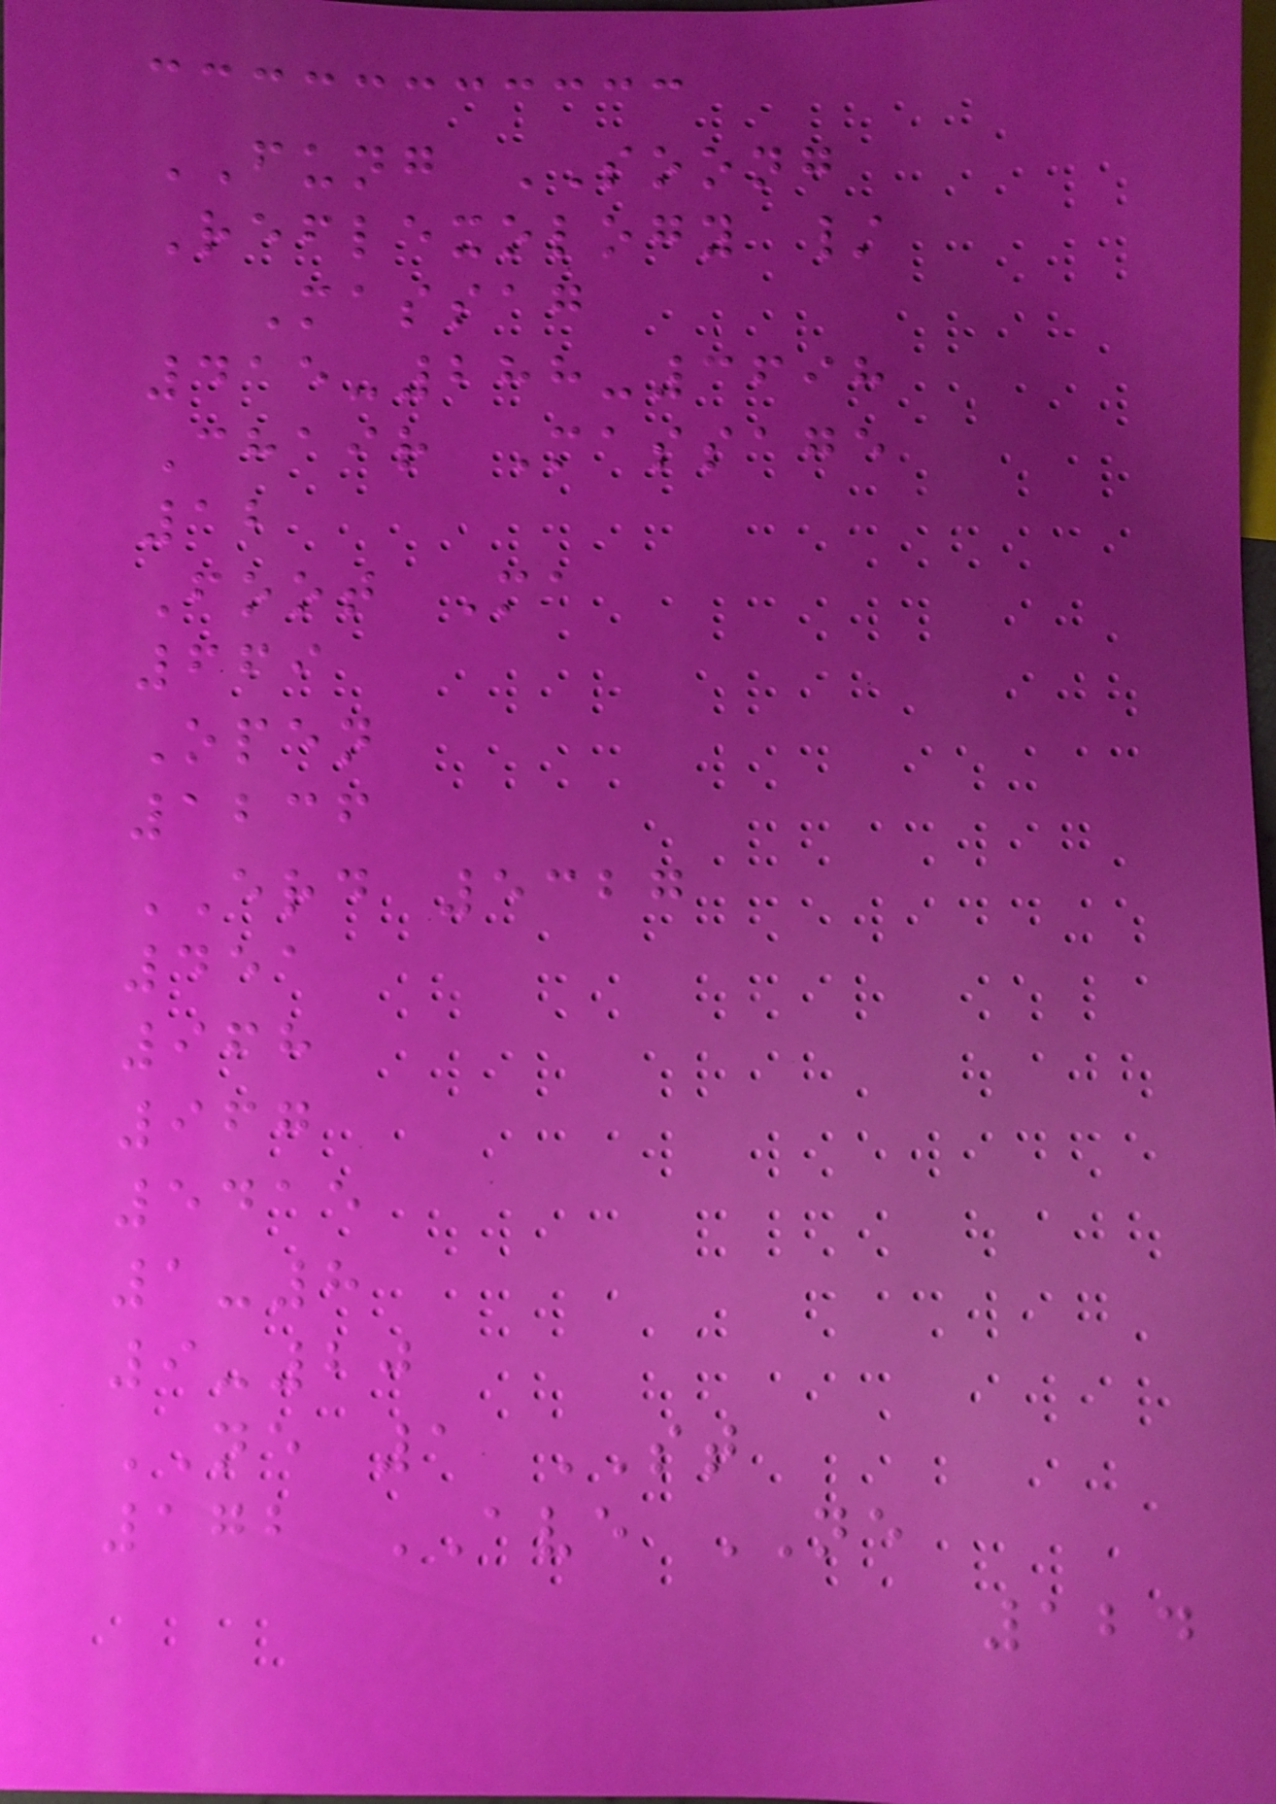FUNG SOONG
Reflexology /
Massag
415-288-3698
Chair Massage
12
Foot Ma
669
Open
1236
ERD 5327
451
968
967
5415
1-8
9-20
NE 1 ST
172 AVE NE
124
